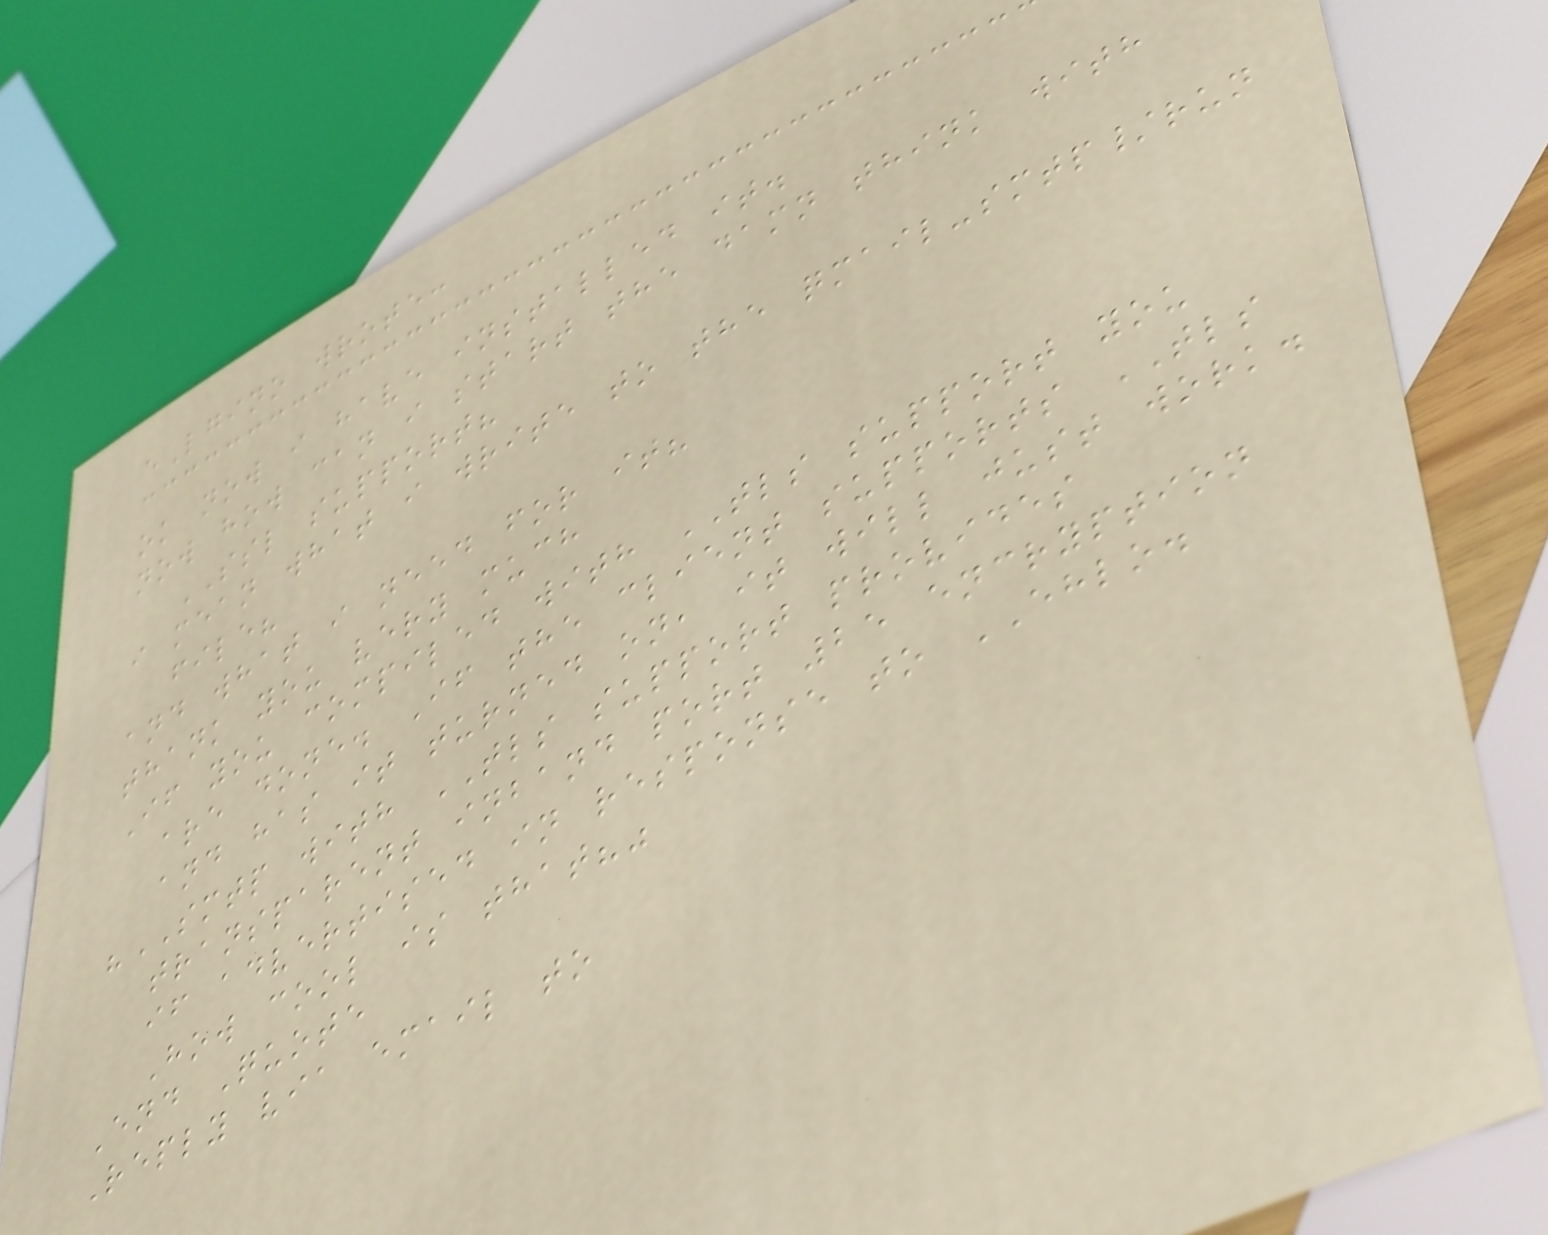eLgino wrote:
ok now i have installed it.
now how can i start the damn think with
SSL support?
i mean what i write to the qmail-smtp/run
file?
and what i need for it?
thank you very much
If you compiled with TLS support you
are done. If the client supports TLS
and has it turned on, it will just work.
"SMTP with TLS support provides
transparent inband port 25 encryption
if advertised in response to EHLO.
How cool is that?"
End Quote
Reply via email to
